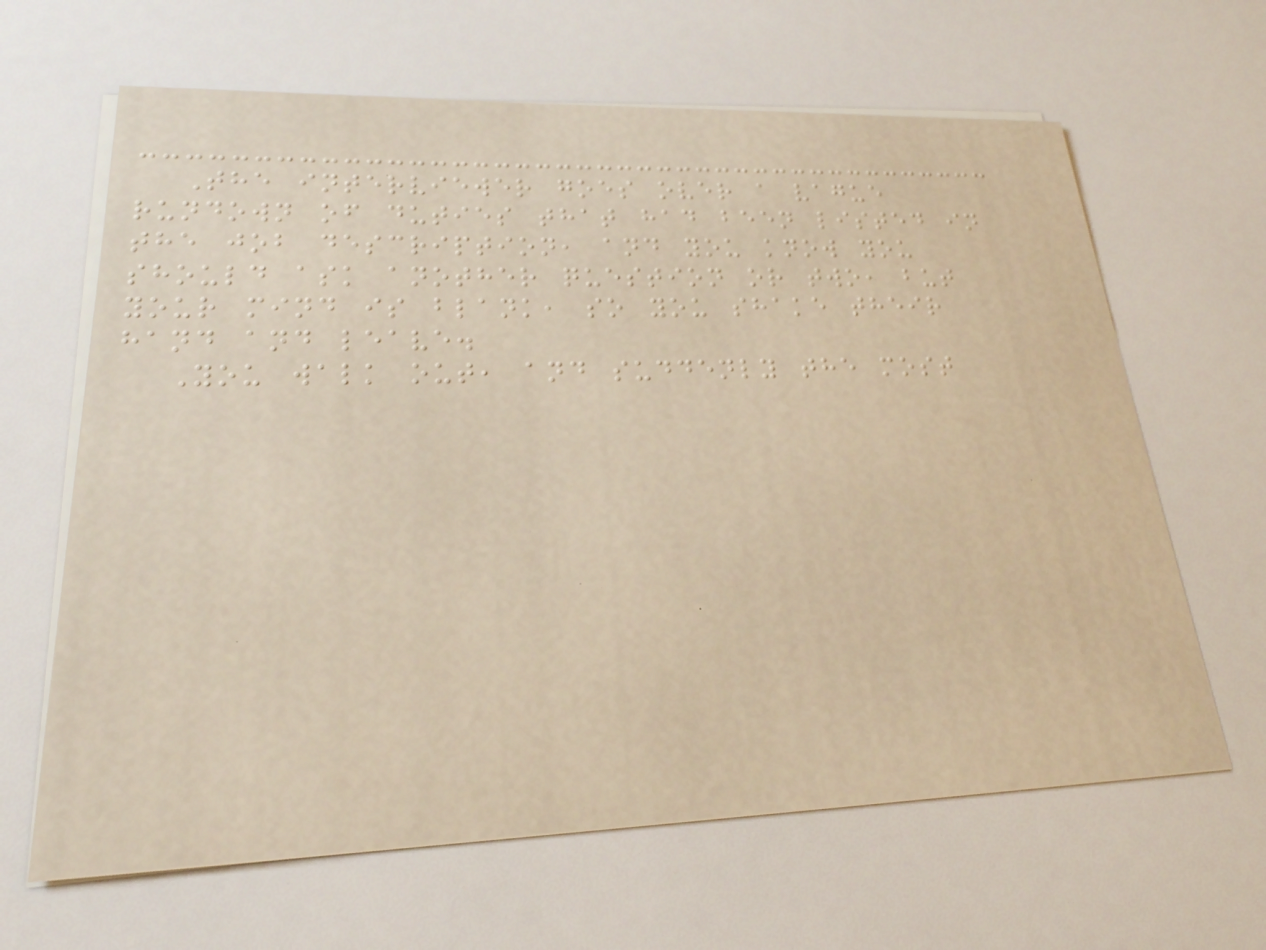The interviewer goes over a vague
rundown of duties that had been listed in
the job description, and you know you
should ask another question or two, but
your mind is blank, so you shake their
hand and leave.
You walk out, and suddenly the most
